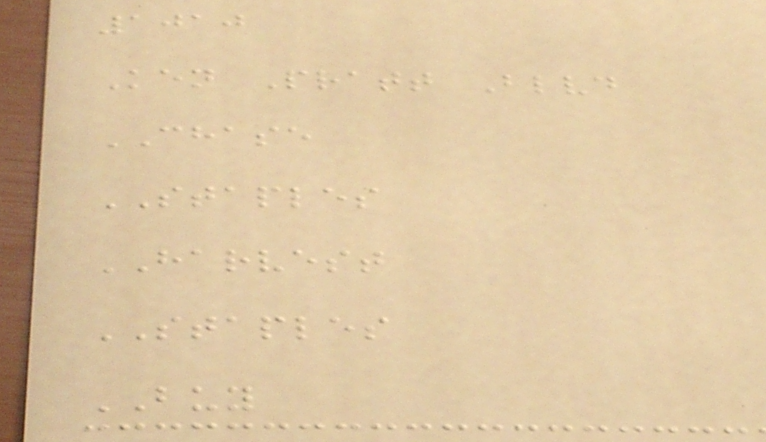1010
Ken Pratt Blvd
CHASE
STAPLES
HARVEST
STAPLES
BUY
